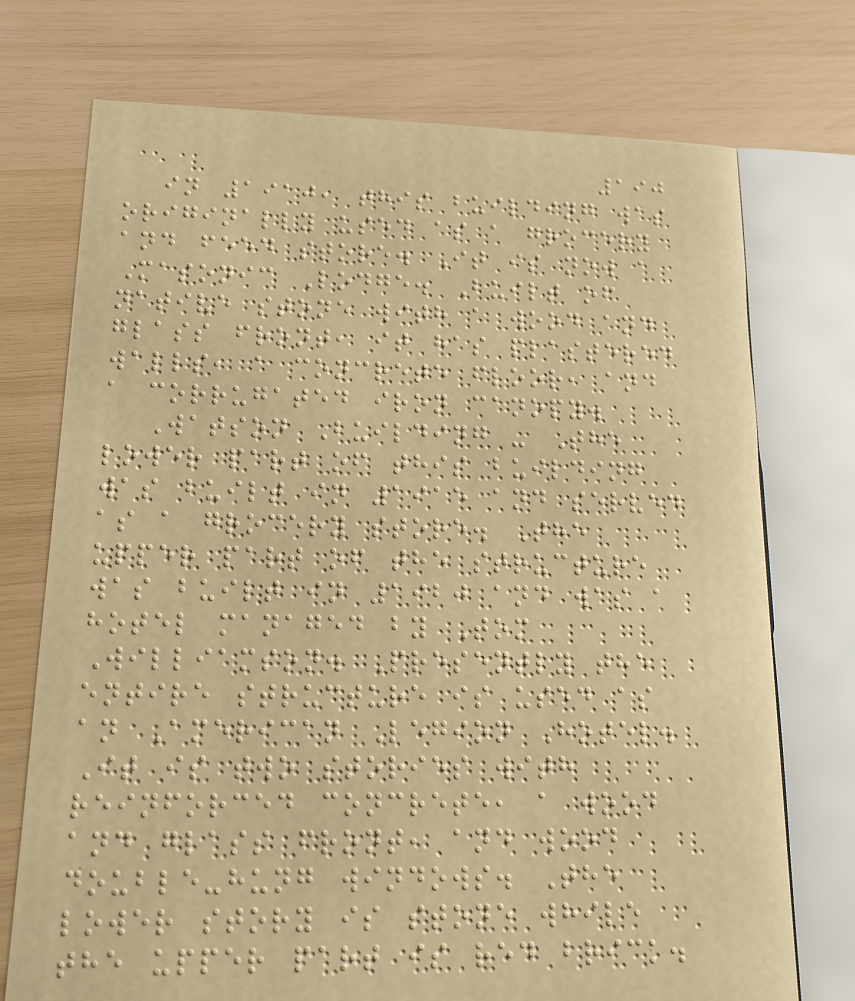190
in 1910, this building was
originally used as a grocery
and feed store. It is now a
Masonic Lodge. Built of
native stone with a wood and
glass front, it has plastered
walls, a concrete floor, and
a corrugated iron canopy.
Watson Building - The
lower part of this building
was built in 1915 and served
as a grocery store. The
upper part of the structure
was built in 1920 and was a
hotel managed by Tom
Williamson. Presently the
entire structure is used as
an American Legion Hotel.
It is two stories with
reinforced concrete, a wood
and glass front, and wood
double-hung windows. The
lower story is stone while
the upper part is red brick.
